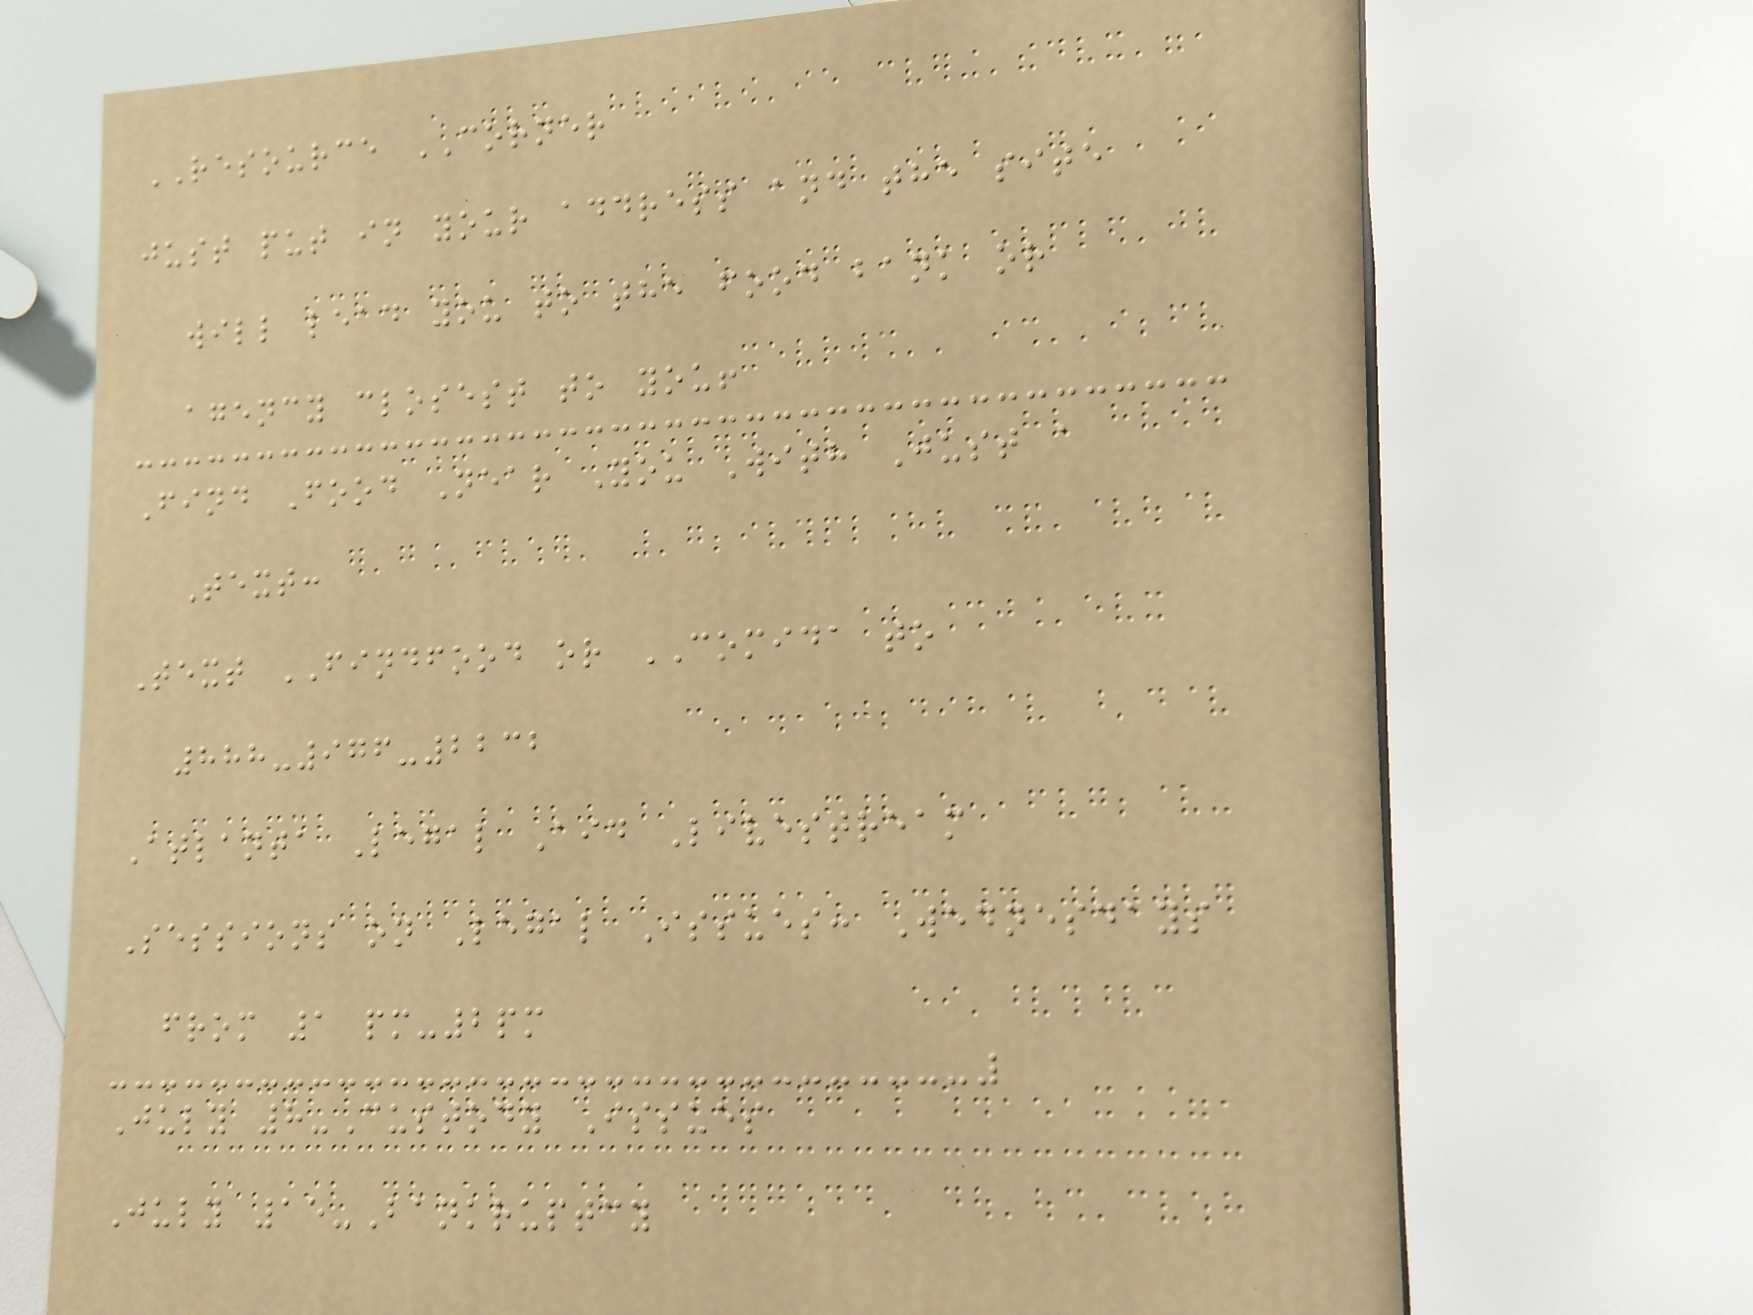RESOURCE CORNER
just put in your address and the site
will lead you to the food bank or
agency closest to you!
Find Food Near You With Just a
Text:
Text FINDFOOD or COMIDA to
888-976-2232
Atlanta Legal Aid Livestream
Sessions on Legal Issues: Wednesdays
from 1 pm-2pm
July 8-Custody Issues
July 15-Bankruptcy
